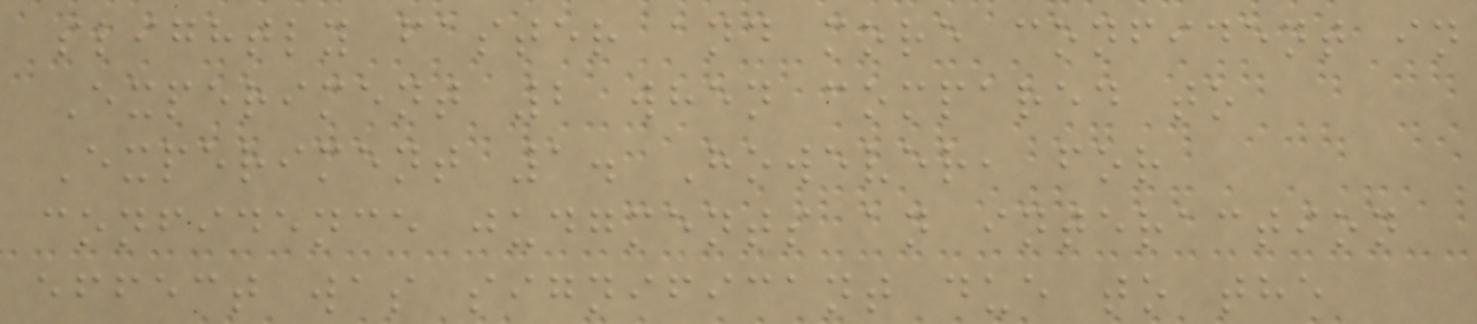slightly faster and more confident in
Experiment 2 when compared to
Experiment 1. However, for
confidence judgments an interaction
effect was significant due to the
